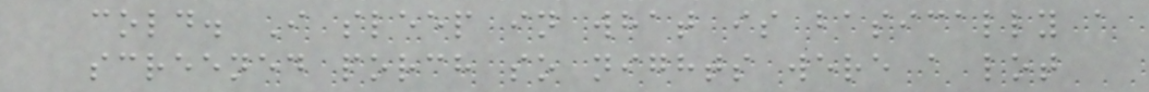cold. I sleep in what is basically a
screened porch so nights were a lot
